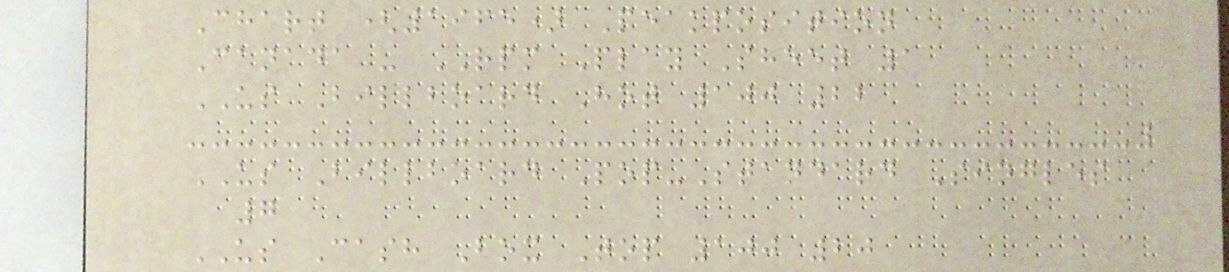Chart (1965) Peakposition
Canada - RPM Play Sheet 1
US Billboard Hot 100 22
US Billboard Pop-Standard Singles
7
US Cash Box Top 100 20
